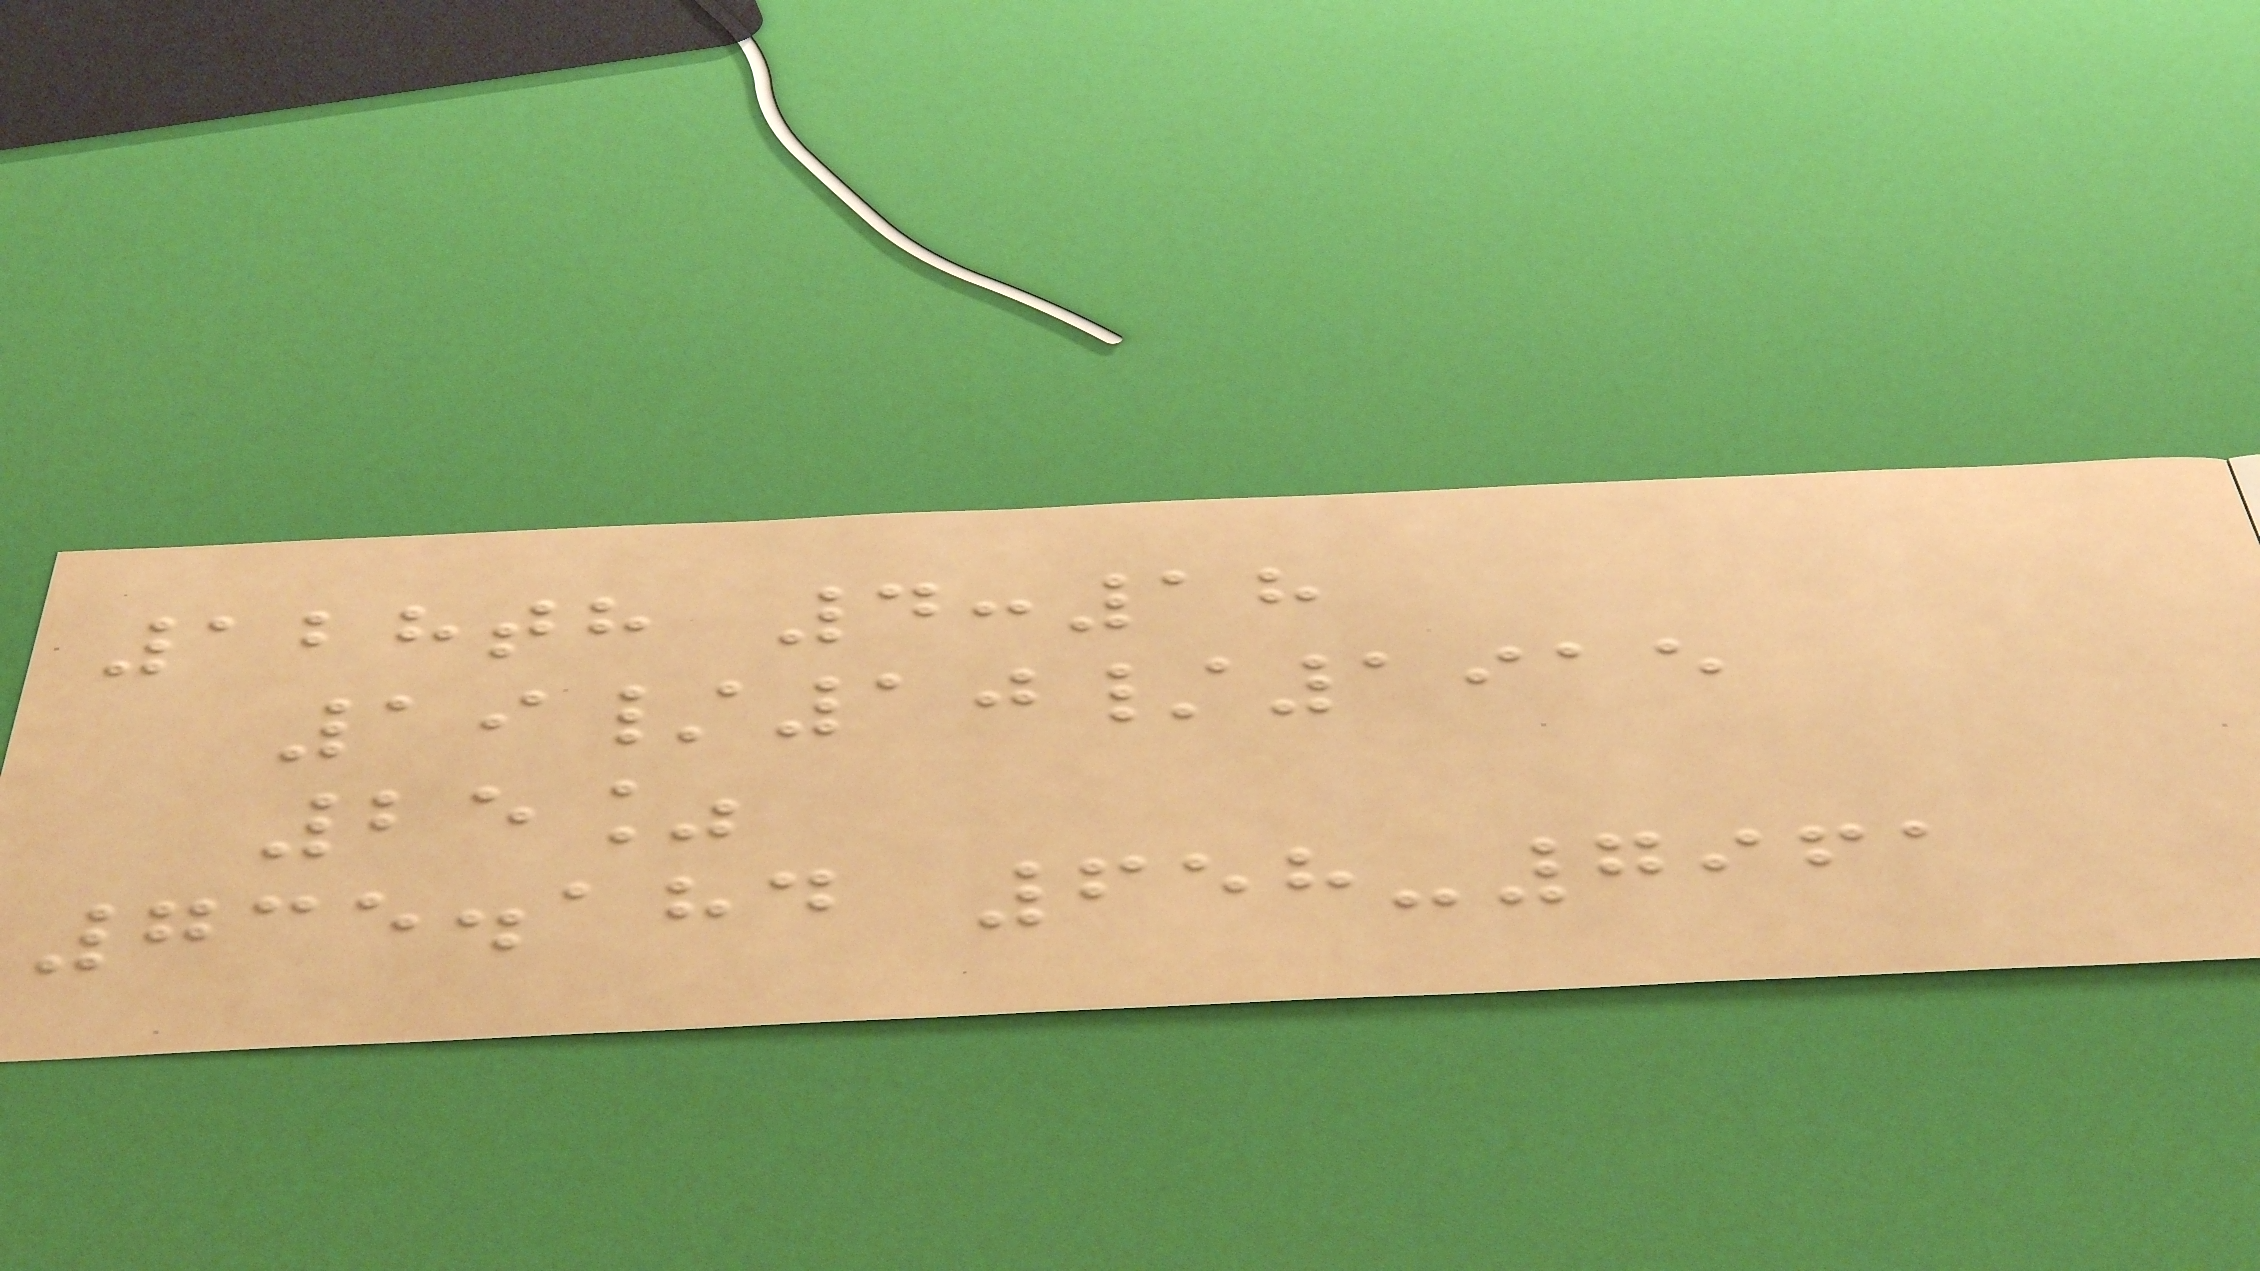128th 4:18
19/10/1915
25%
735.184 658-7961
